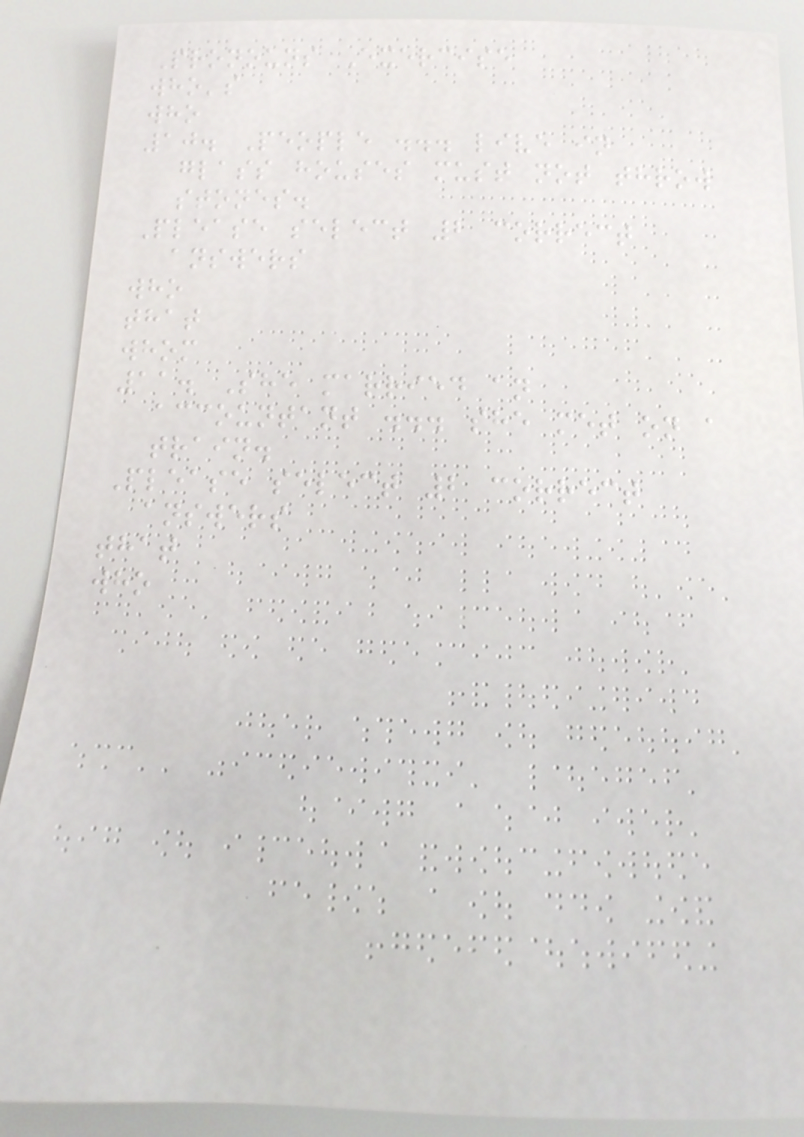Pronouns Exercise
who's
who
10. People ... live in
glass houses must not throw
stones.
Please select 2 correct
answers
who
that
whom
11. She married an
accountant ... she met on a
train.
Please select 2 correct
answers
that
who
